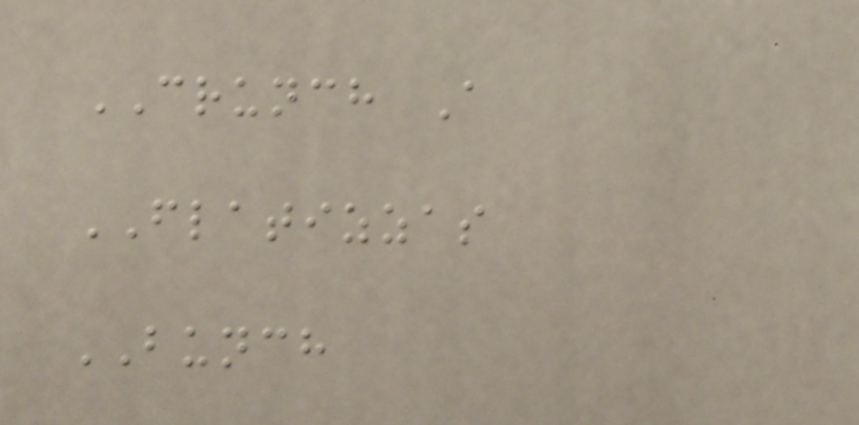CRUNCH A
FLATIZZAS
BUNCH
